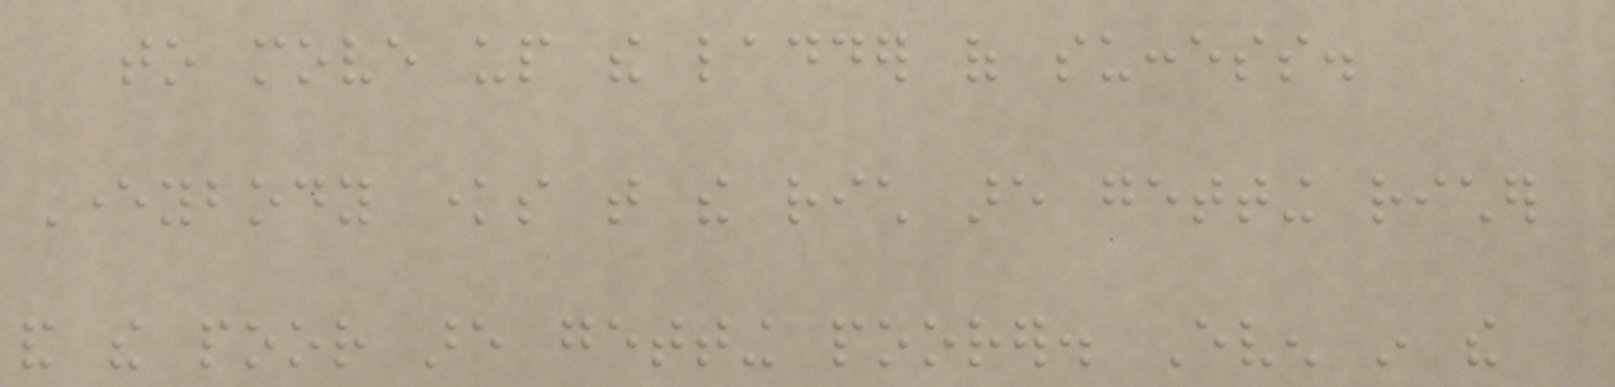to move up the ladder of success.
Everybody knows that the rich are getting richer
and the poor are getting poorer. Even in the
